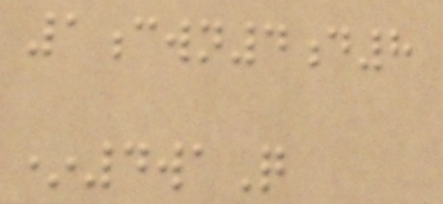1cwn4d8
*4waQ
